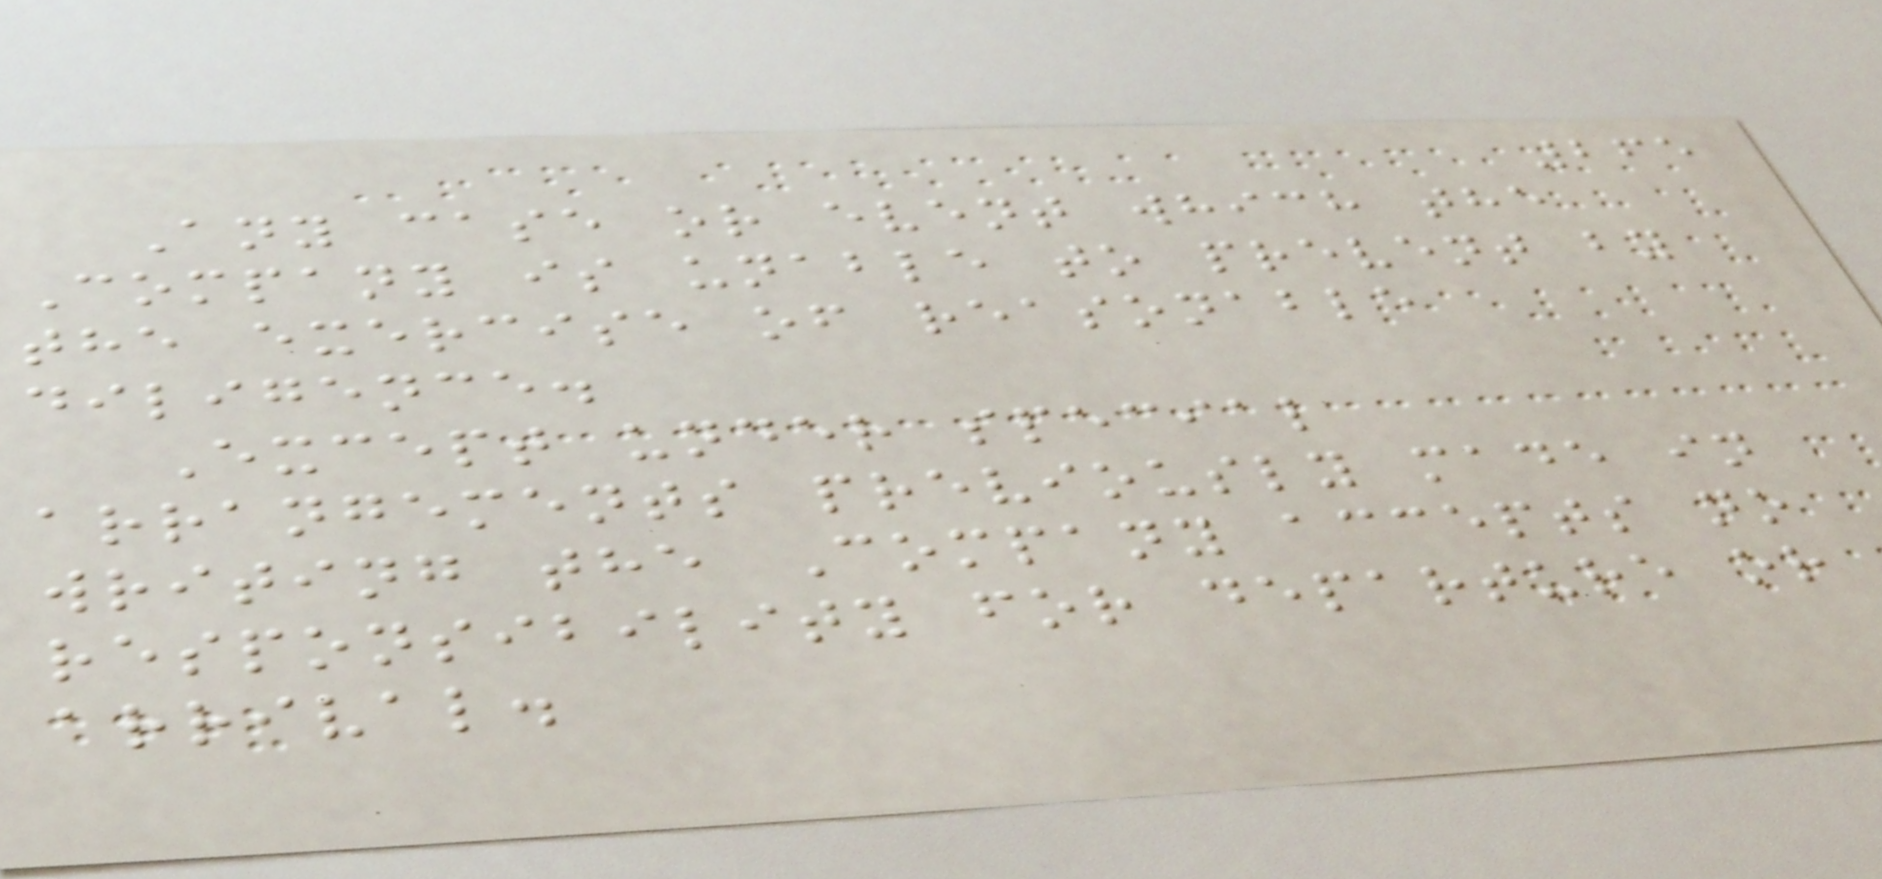265
Any case or event which the
Company is unable to prevent by
the exercise of reasonable
diligence.
Except under special
arrangements previously made in
writing the Company accepts no
responsibility for departure or
arrival.
